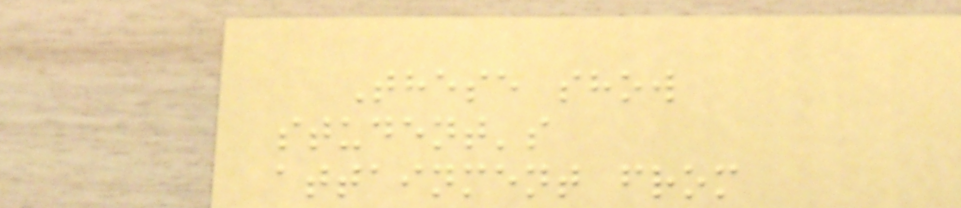These show
student's
attainment from
